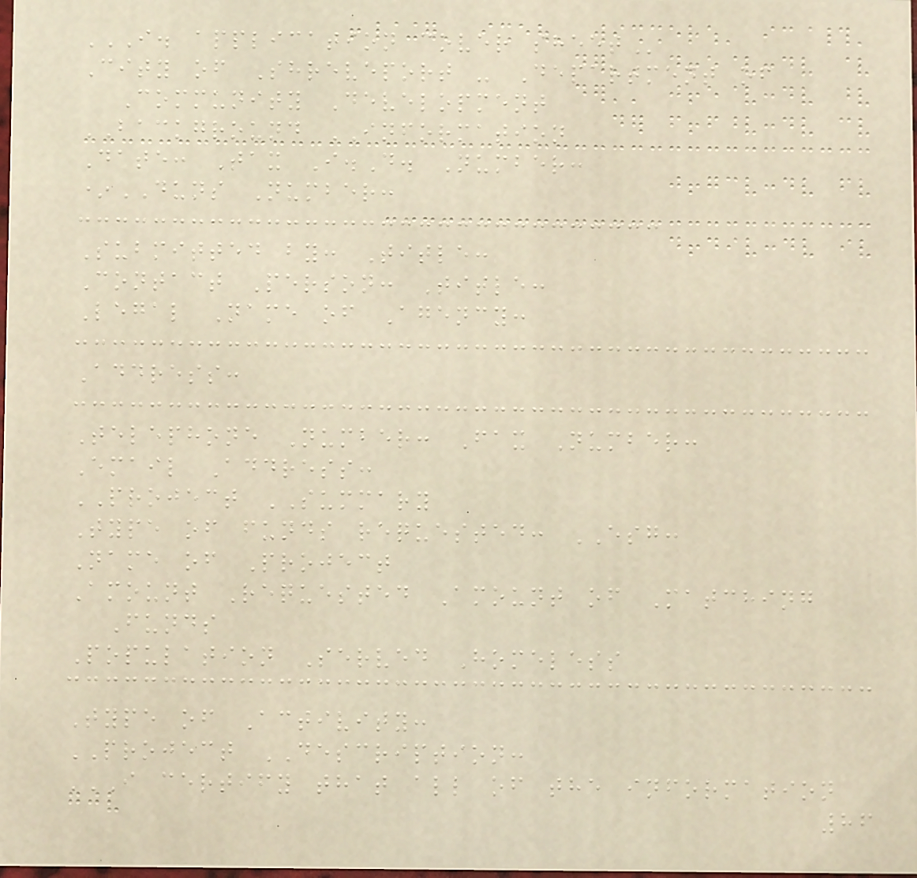I. APPLICATION COVER SHEET
City of Shreveport - Department of
Community Development
BACKGROUND INFORMATION
Date: Tax I.D. Number:
*DUNS Number:
Submitted by: Title:
Contact Person: Title:
Legal Name of Agency:
Address:
Telephone Number: Fax Number:
Email Address:
PROJECT SUMMARY
Type of funds requested: ESG:
Name of Project
Amount Requested Amount of Matching
Funds
Population Served Homeless
Type of Activity:
PROJECT DESCRIPTION:
I CERTIFY THAT ALL OF THE INFORMATION
86
